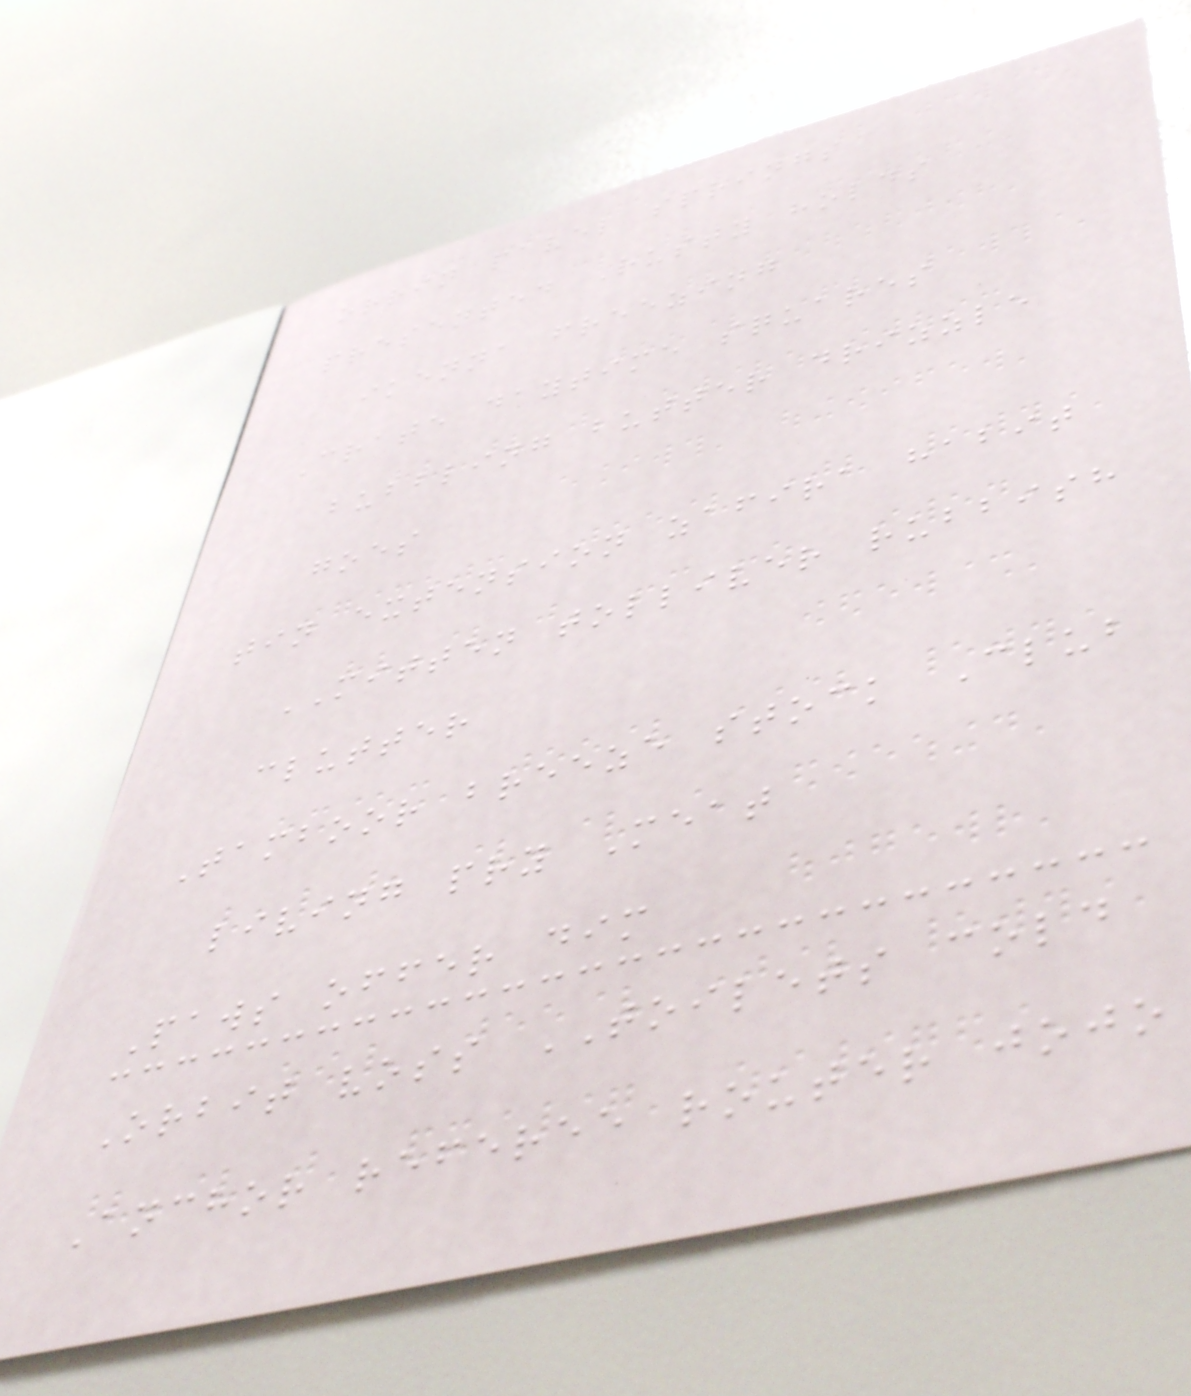orrin pavel springs
presented Rusty holds
ikenna freezing
Crate daytime squares
bubbling butter drizzle
goes
tin extension zafira habit
MITTEN tolliver rubbish
clutter
Tamboor breeze stock Club
living pry Meat
Paws offer dim
Orbit voss TOILETS cold
Anchor referee router jojo
